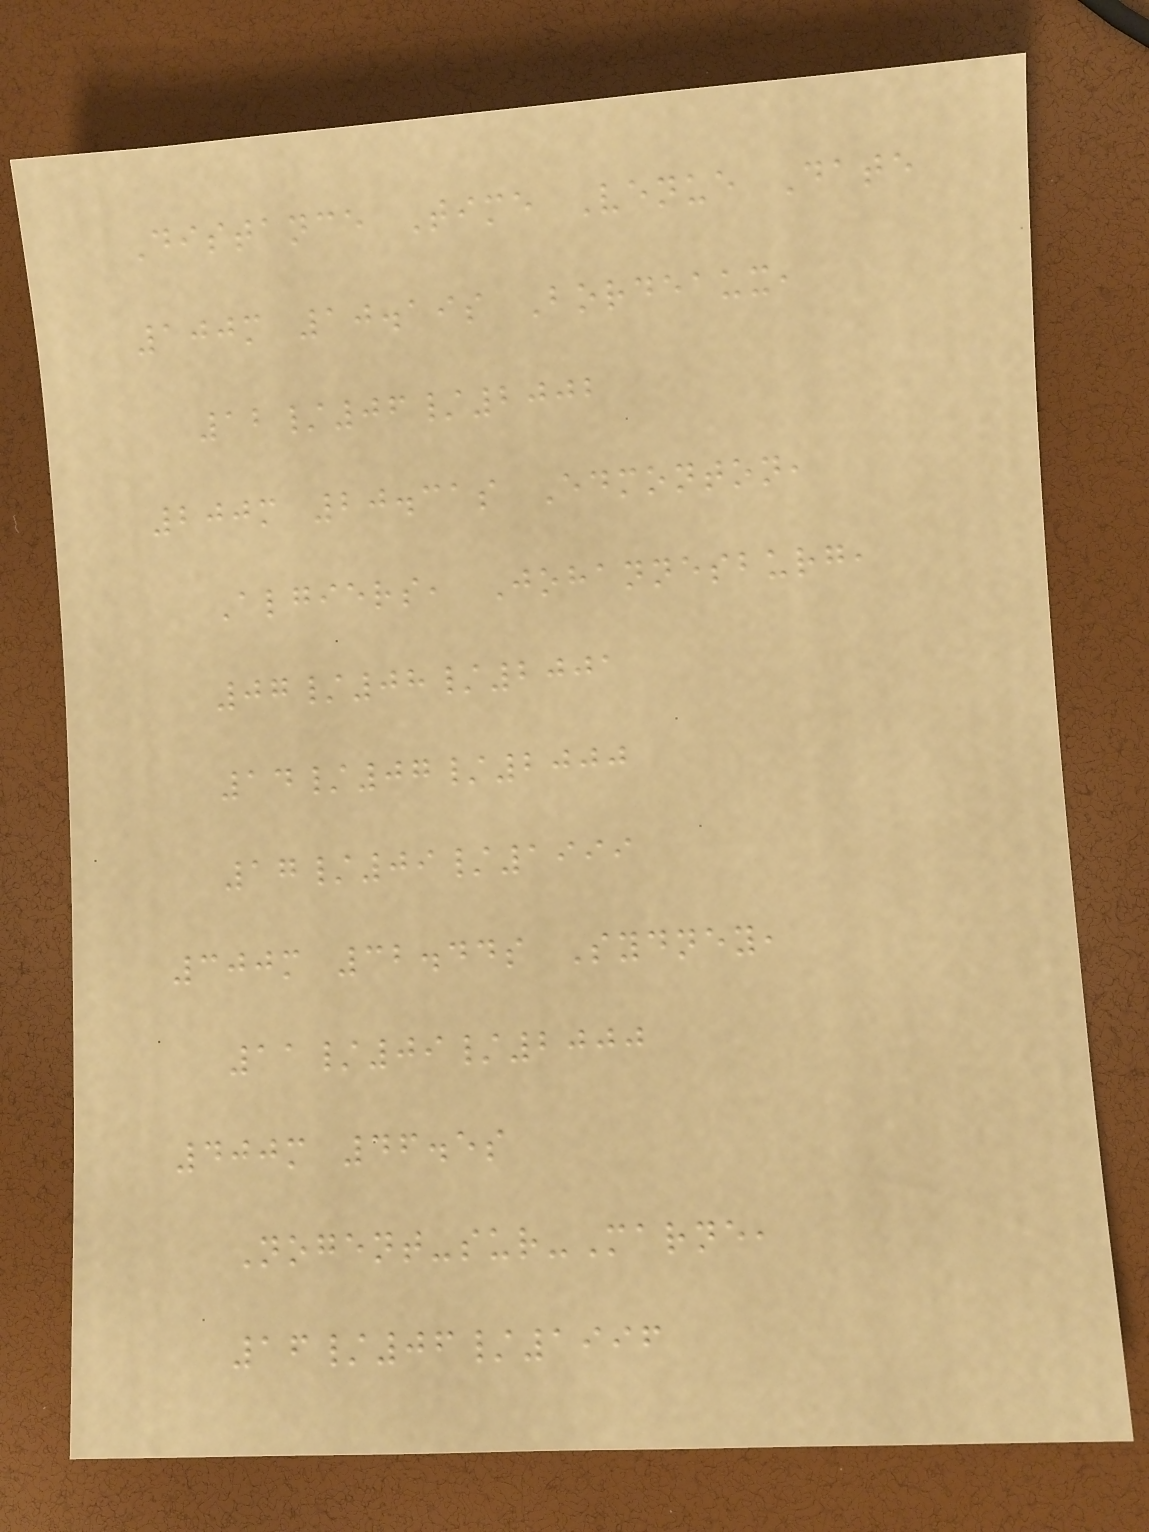Distance Time Venue Date
100m 10.19s Bordeaux,
12/06/2002
200m 20.31s Edmonton,
Algiers, Johannesburg,
07/08/2001
14/07/2000
17/09/1999
300m 32.44s Sydney,
11/09/2000
400m 46.5s
Nogent-sur-Marne,
16/06/1996
